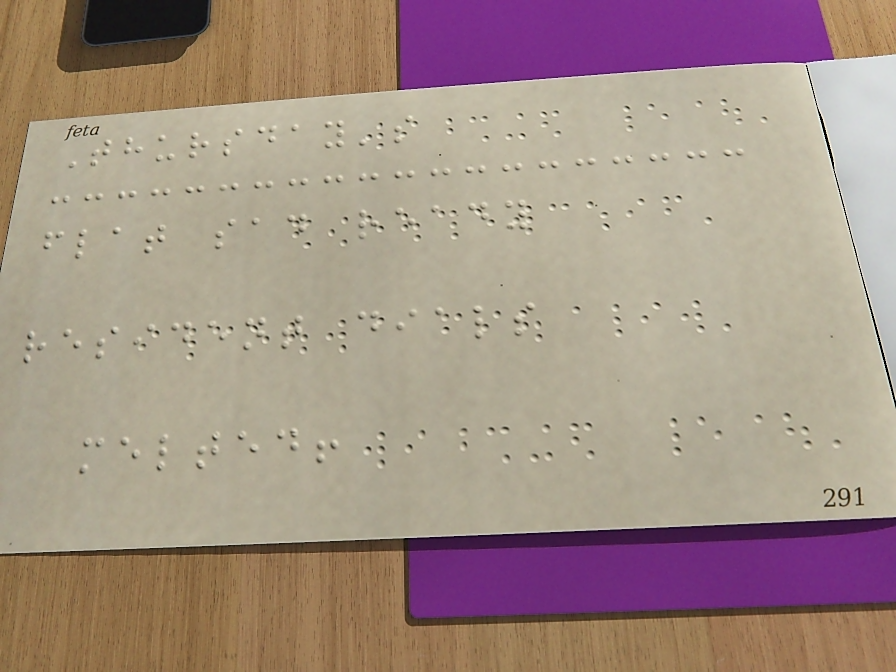Thursday's
flat sad ready
resident dials
melted!
